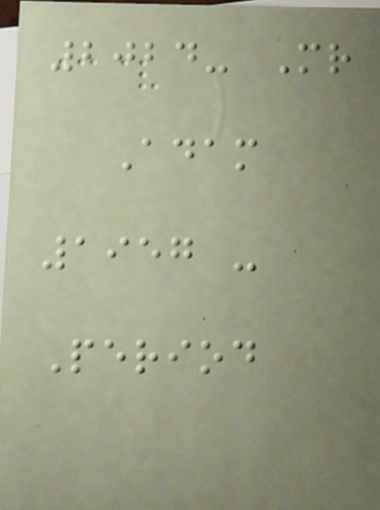2024- Mr
Adam
1957 -
Period
